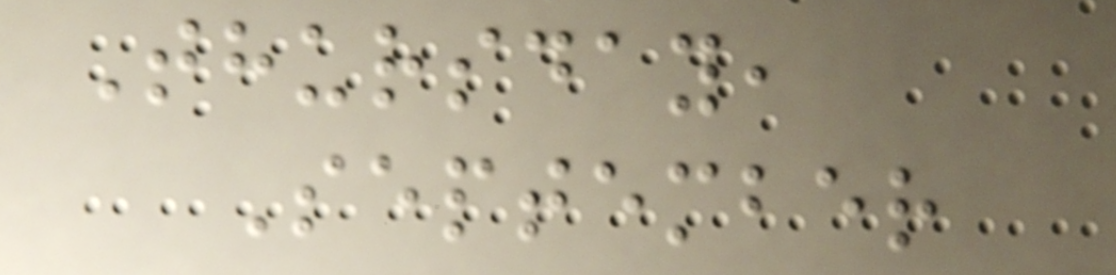Thursday,
September
